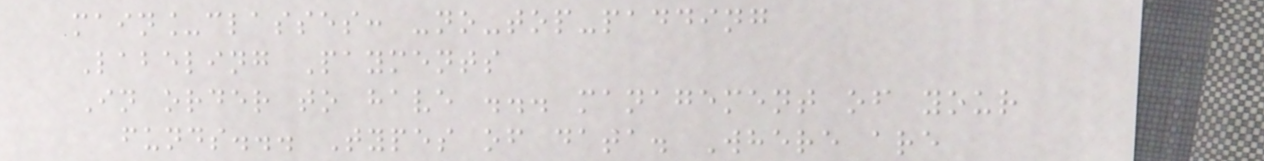main_classes: -no-top-padding
Labeling Payments
In order to have ... management of your
funds... Types of data. Where are
